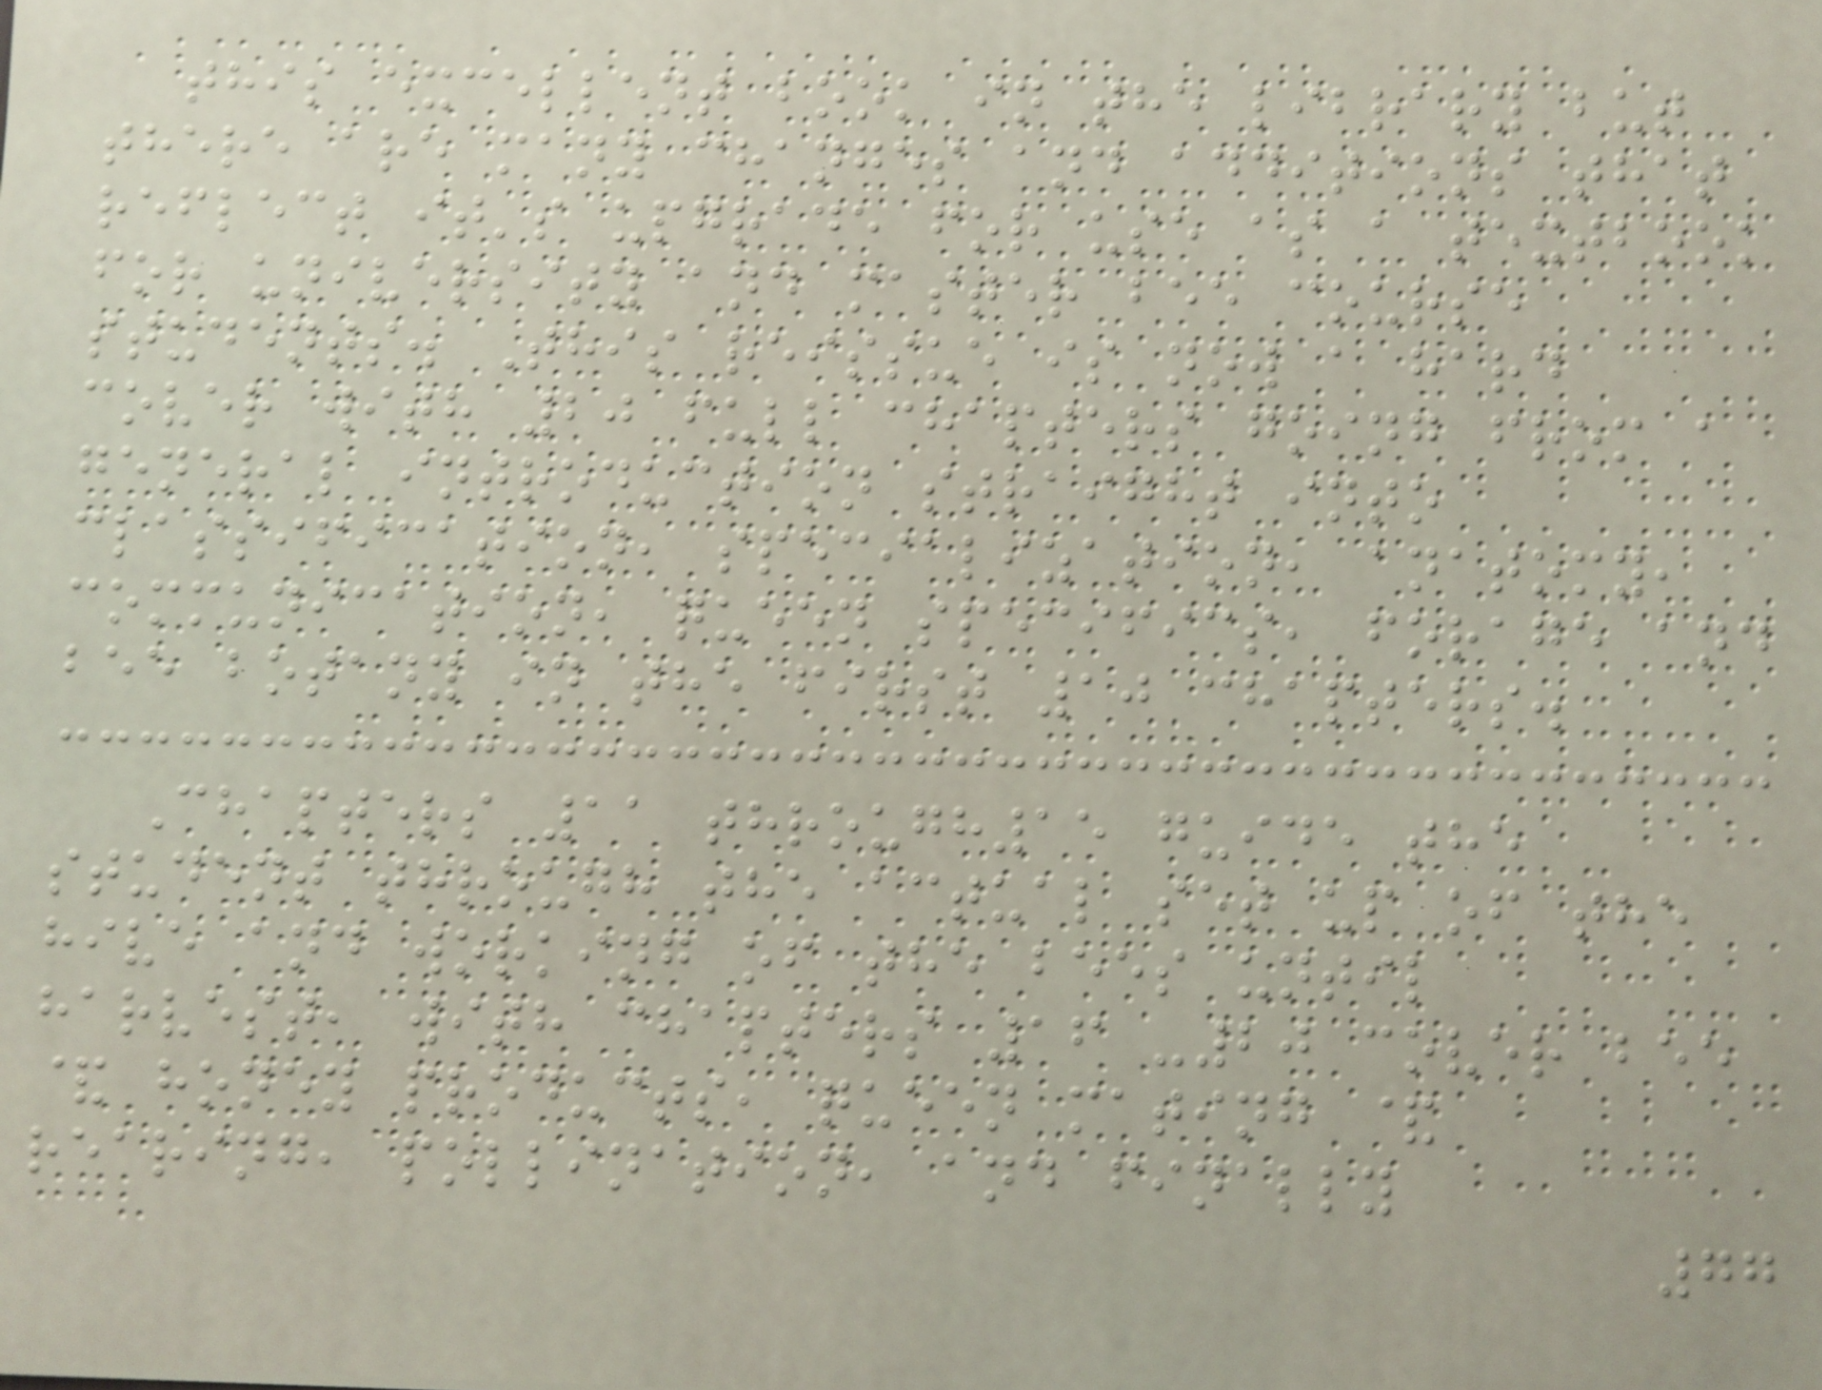this excellent book in the library but
there are many changes and additions that
reflect it's upgrade for use as a textbook
for university and master bee course
students. This reissue is now a hard
cover with 20 full chapters going from a
general introduction straight into
classification, specialization, anatomy,
communication, queen specifics, forage and
bee botany in the first 10 chapters.
Chapters 11 through15 guide the
student through the actual set up of the
hive and working of the bees until
harvest, with chapters 16 -20 cover bee
& honey products, queen mating &
rearing, pollination, and finally
77
